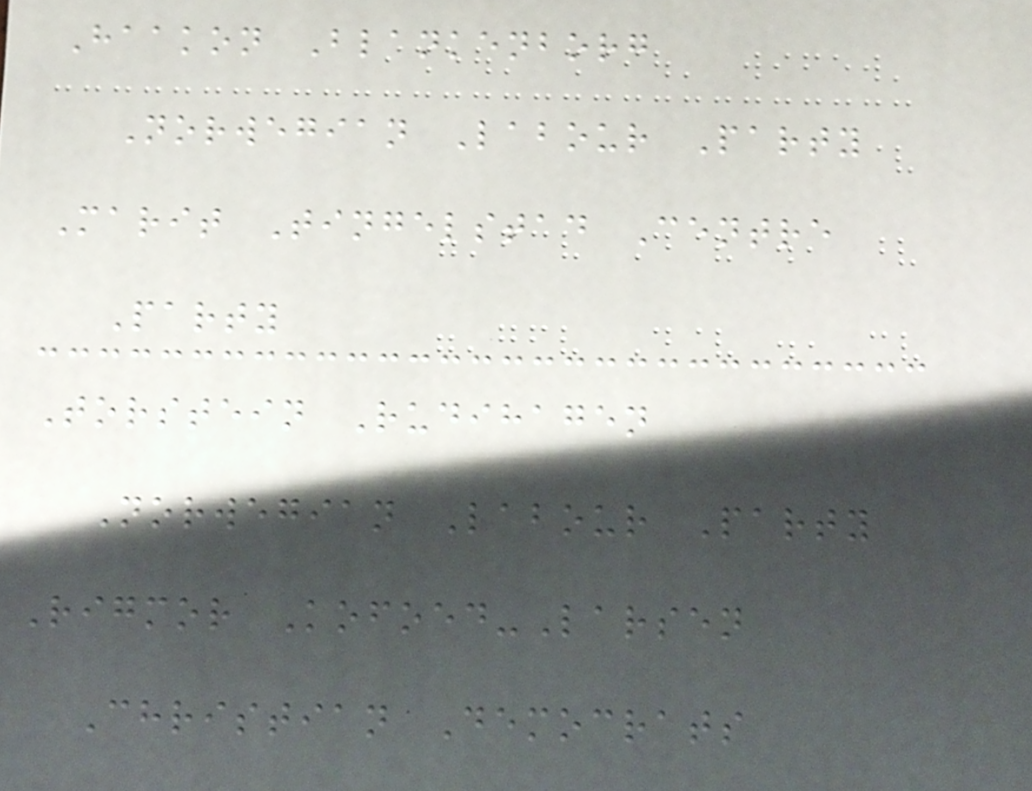Haakon Blankenborg
Norwegian Labour Party
Marit Tingelstad Centre
Party
Torstein Rudihagen
Norwegian Labour Party
Rigmor Kofoed-Larsen
Christian Democrats
